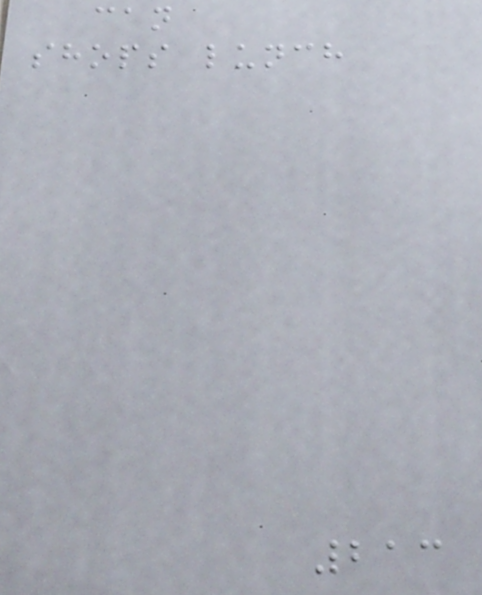can
shops lunch
213
